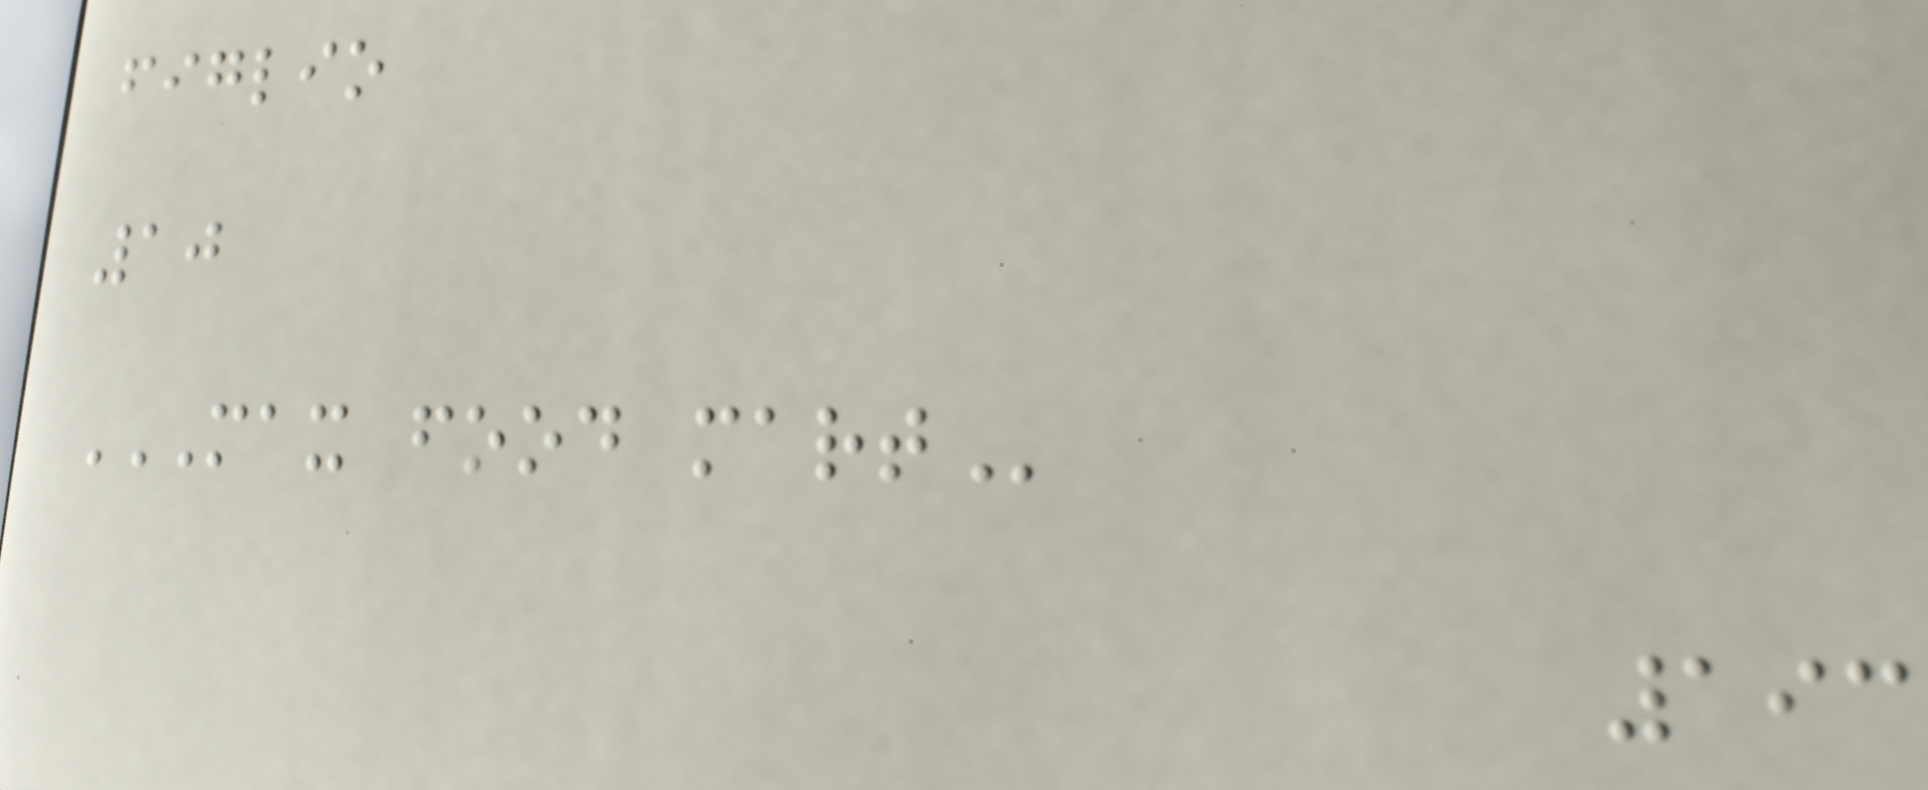figlio
10
MAX FOOD MART
193
